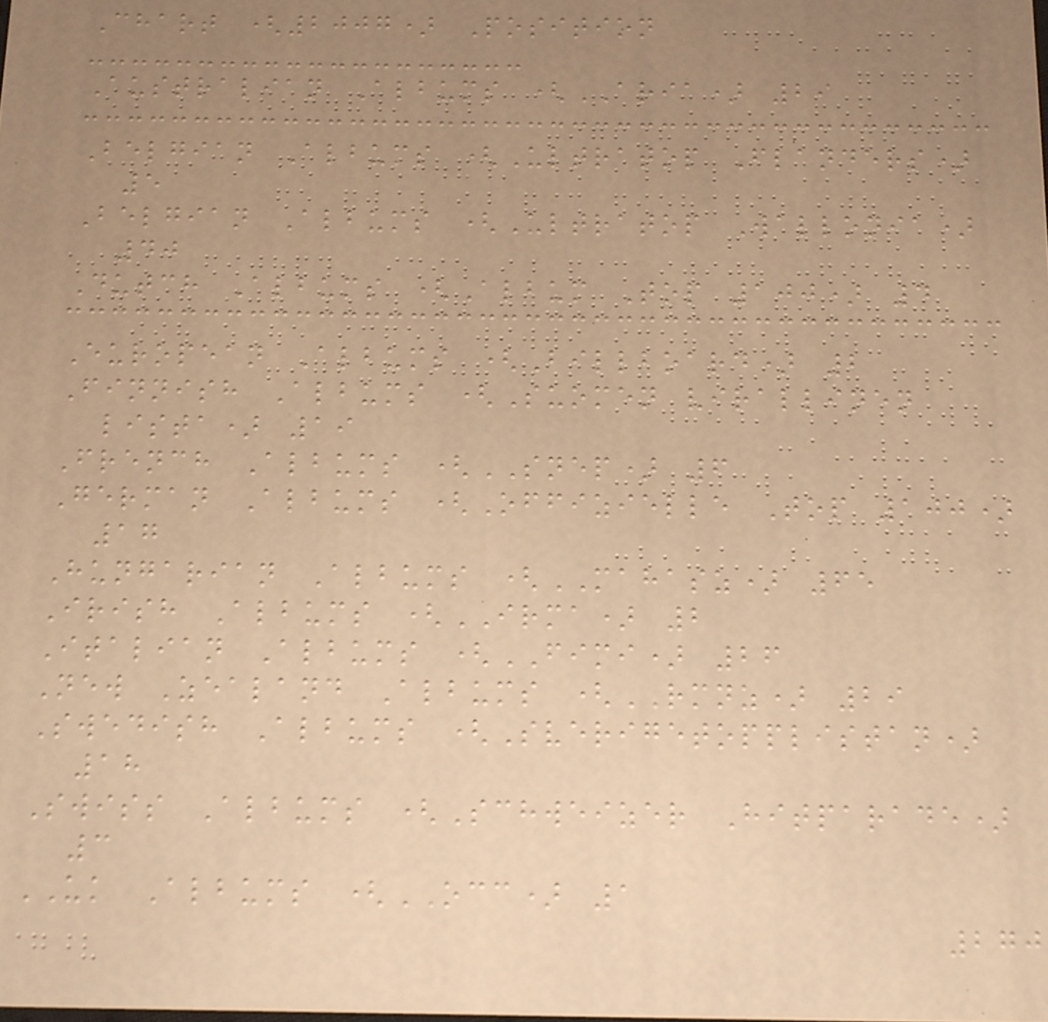Chart (2007) Position
Australian Albums (ARIA) 29
Belgian Albums (Ultratop Flanders)
5
Belgian Albums (Ultratop Wallonia)
40
Dutch Albums (Album Top 100) 4
European Albums (Billboard) 2
Finnish Albums (Suomen virallinen
lista) 19
French Albums (SNEP) 6
German Albums (Offizielle Top 100)
17
Hungarian Albums (MAHASZ) 65
Irish Albums (IRMA) 2
Italian Albums (FIMI) 26
New Zealand Albums (RMNZ) 29
Swedish Albums (Sverigetopplistan)
18
Swiss Albums (Schweizer Hitparade)
3
UK Albums (OCC) 1
270
